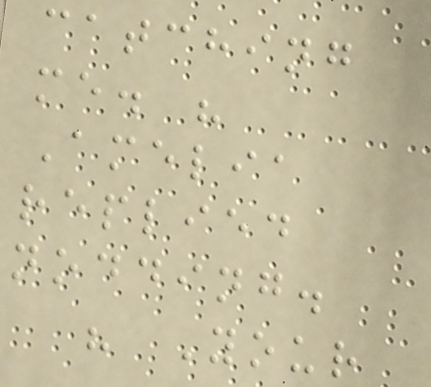catching
me. "
Amelia
replied
nodding.
" Your
